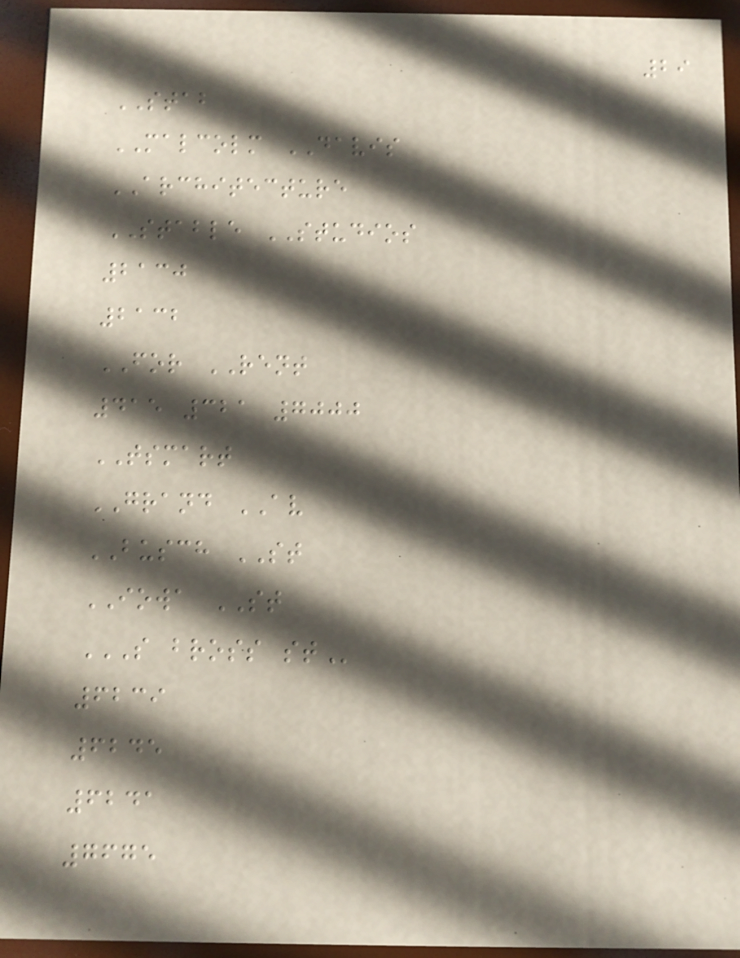29
STAB
MALCOLM DAVIS
ARCHITECTURE
STABLE STUDIOS
2130
2132
FOR RENT
415 321 7000
TSMART
GRAND AV
BUSCH ST
IOWA ST
S BROSS ST
6239
6245
6241
7675
